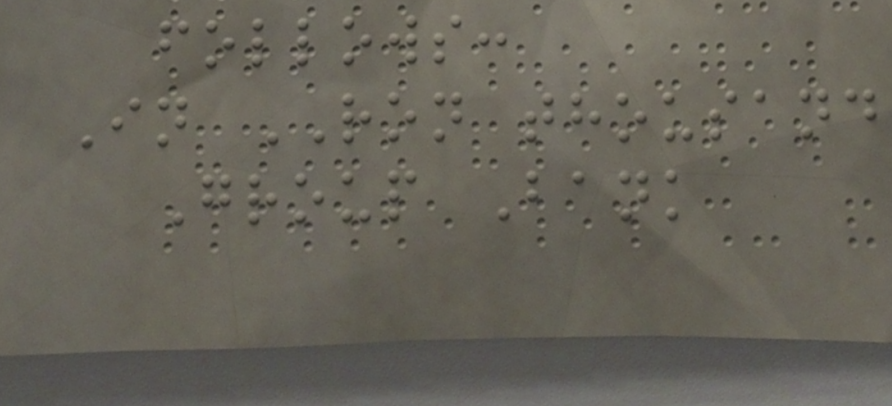follows:
In RON thousand
Group Bank
